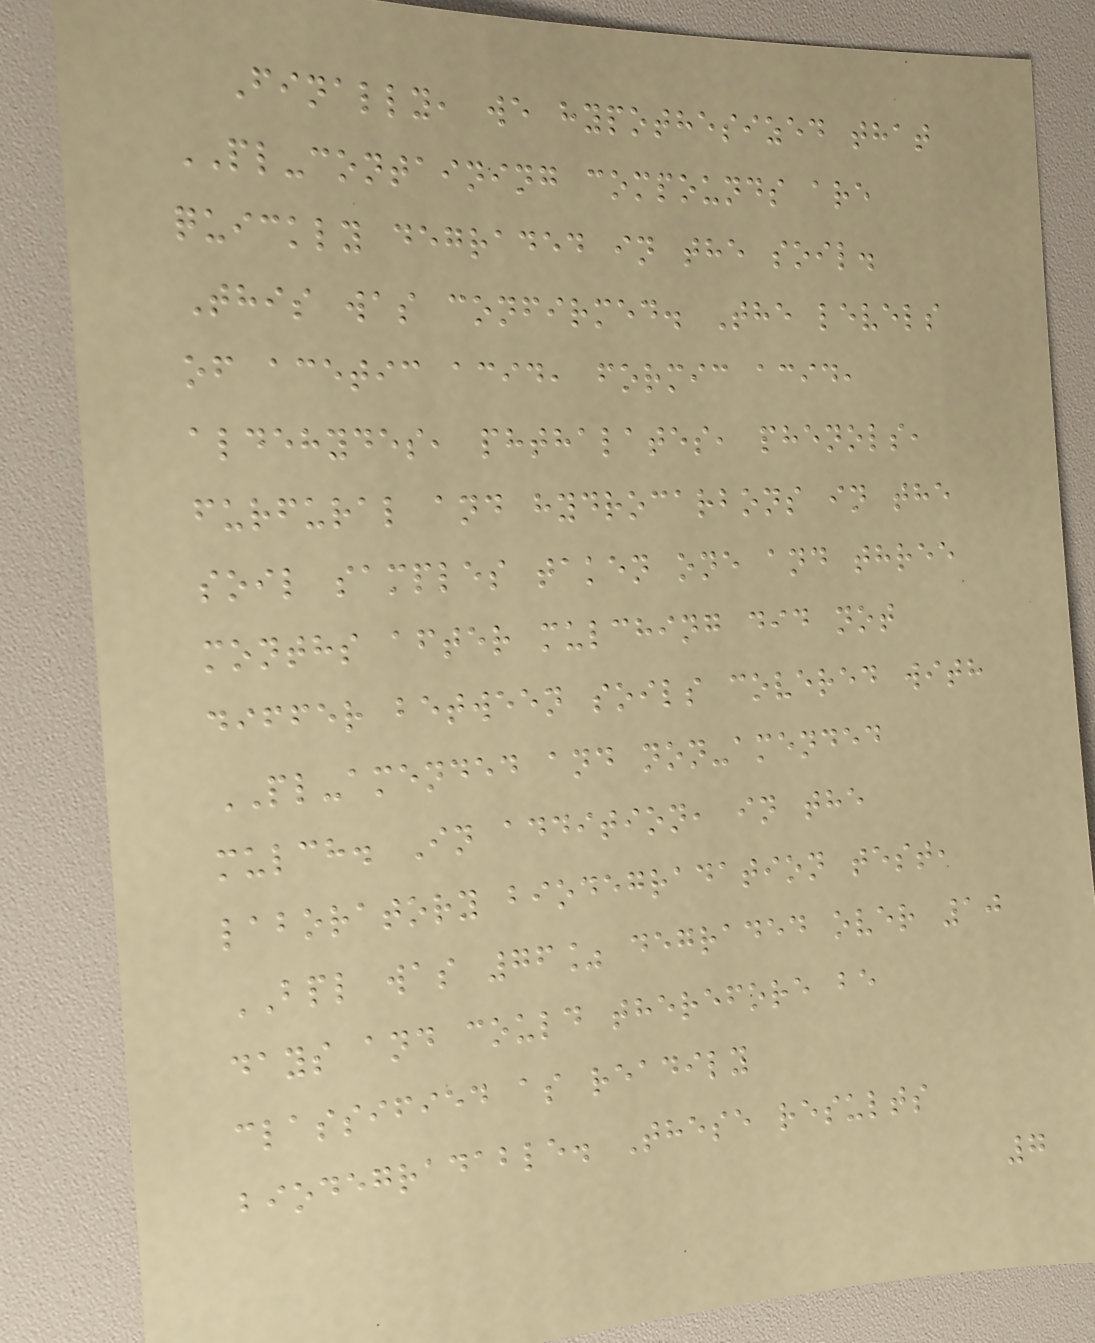Finally, we hypothesized that
PL-containing compounds are
quickly degraded in the soil.
This was confirmed. The levels
of acetic acid, formic acid,
aldehydes, phthalates, phenols,
furfural and hydrocarbons in the
soil samples taken one and three
months after mulching did not
differ between soils covered with
PL-amended and non-amended
mulch. In addition, in the
laboratory biodegradation test,
BPL was 76% degraded over 10
days and could therefore be
classified as readily
biodegradable. These results
7
